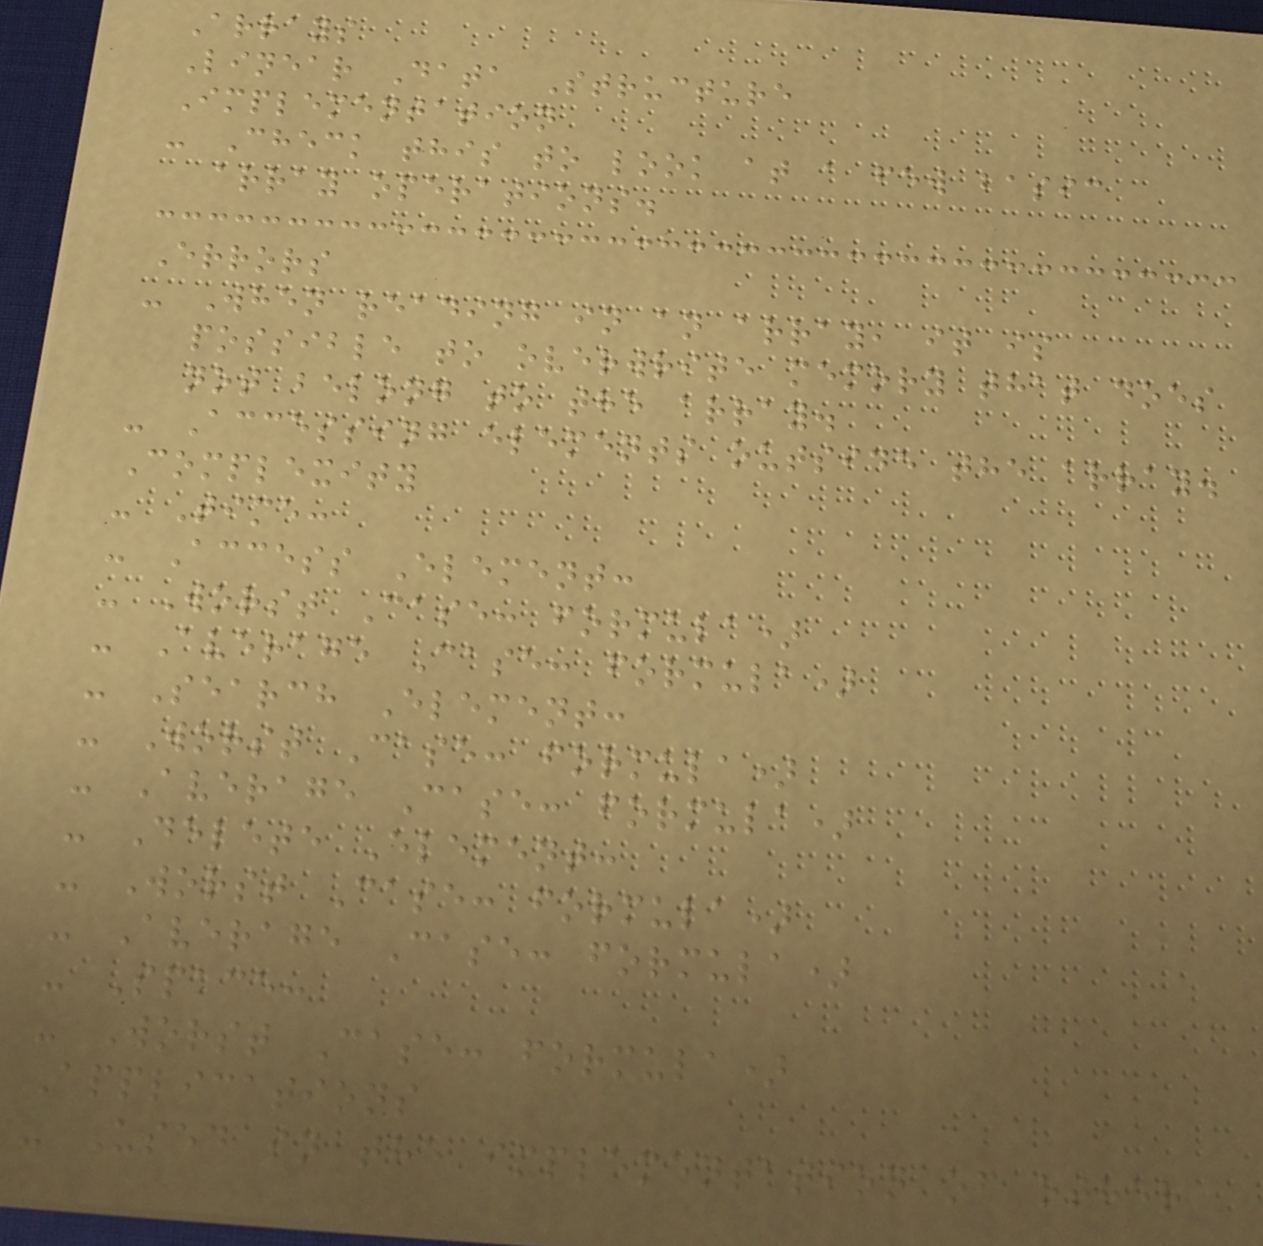Arrays
Linear Data Structure
Implementation
- Check this to look at a few basic
array operations.
Errors
- When reading in an array, it is
possible to overwrite memory that does
not belong to the array.
- Accessing elements outside the array.
Complexity
- Time:
- Access Element:
- Worst Case: formula)
- Average Case: formula)
- Search Element:
- Worst Case: formula)
- Average Case: formula)
- Delete Element:
- Worst Case: formula)
- Average Case: formula)
- Space:
- Worst Case: formula)
Applications
- Used in the implementation of other
